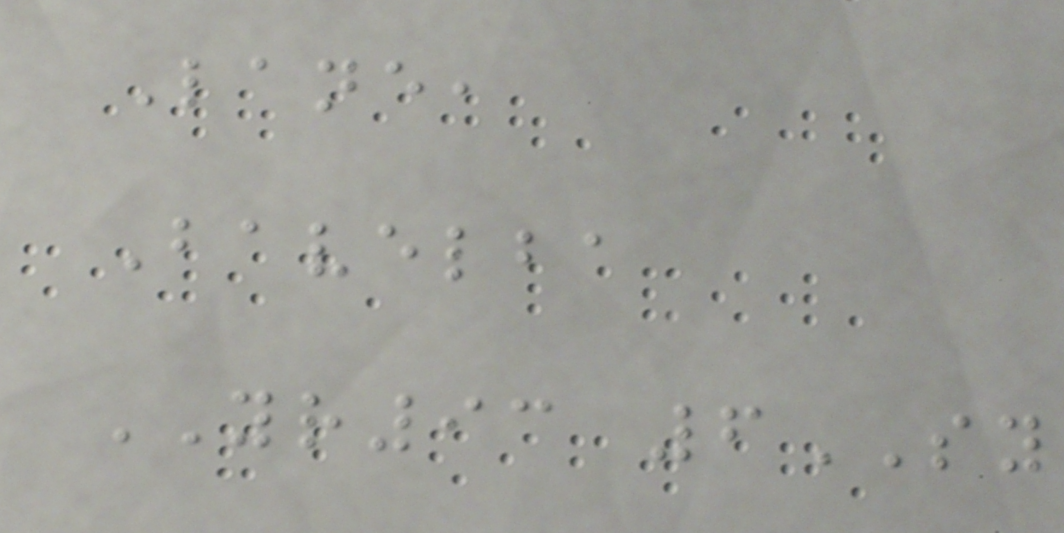Lane,
Bavelba
YR93 6SY
